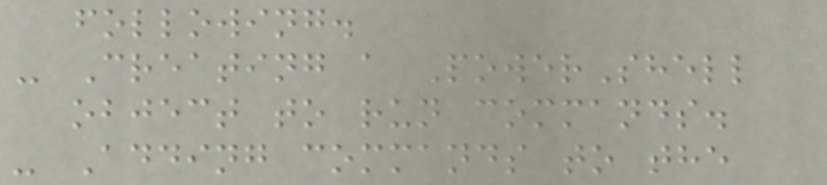following.
- Creating a PowerShell
object to run commands.
- Adding commands to the
